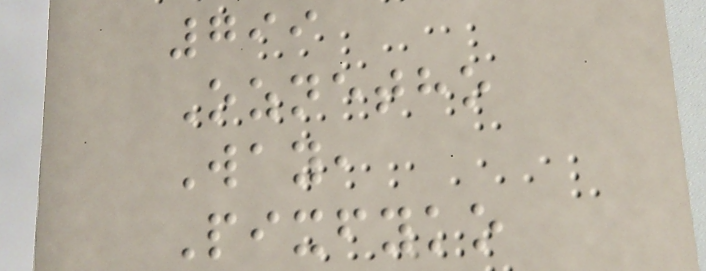799
Oznetho
Way,
Pixfyko
